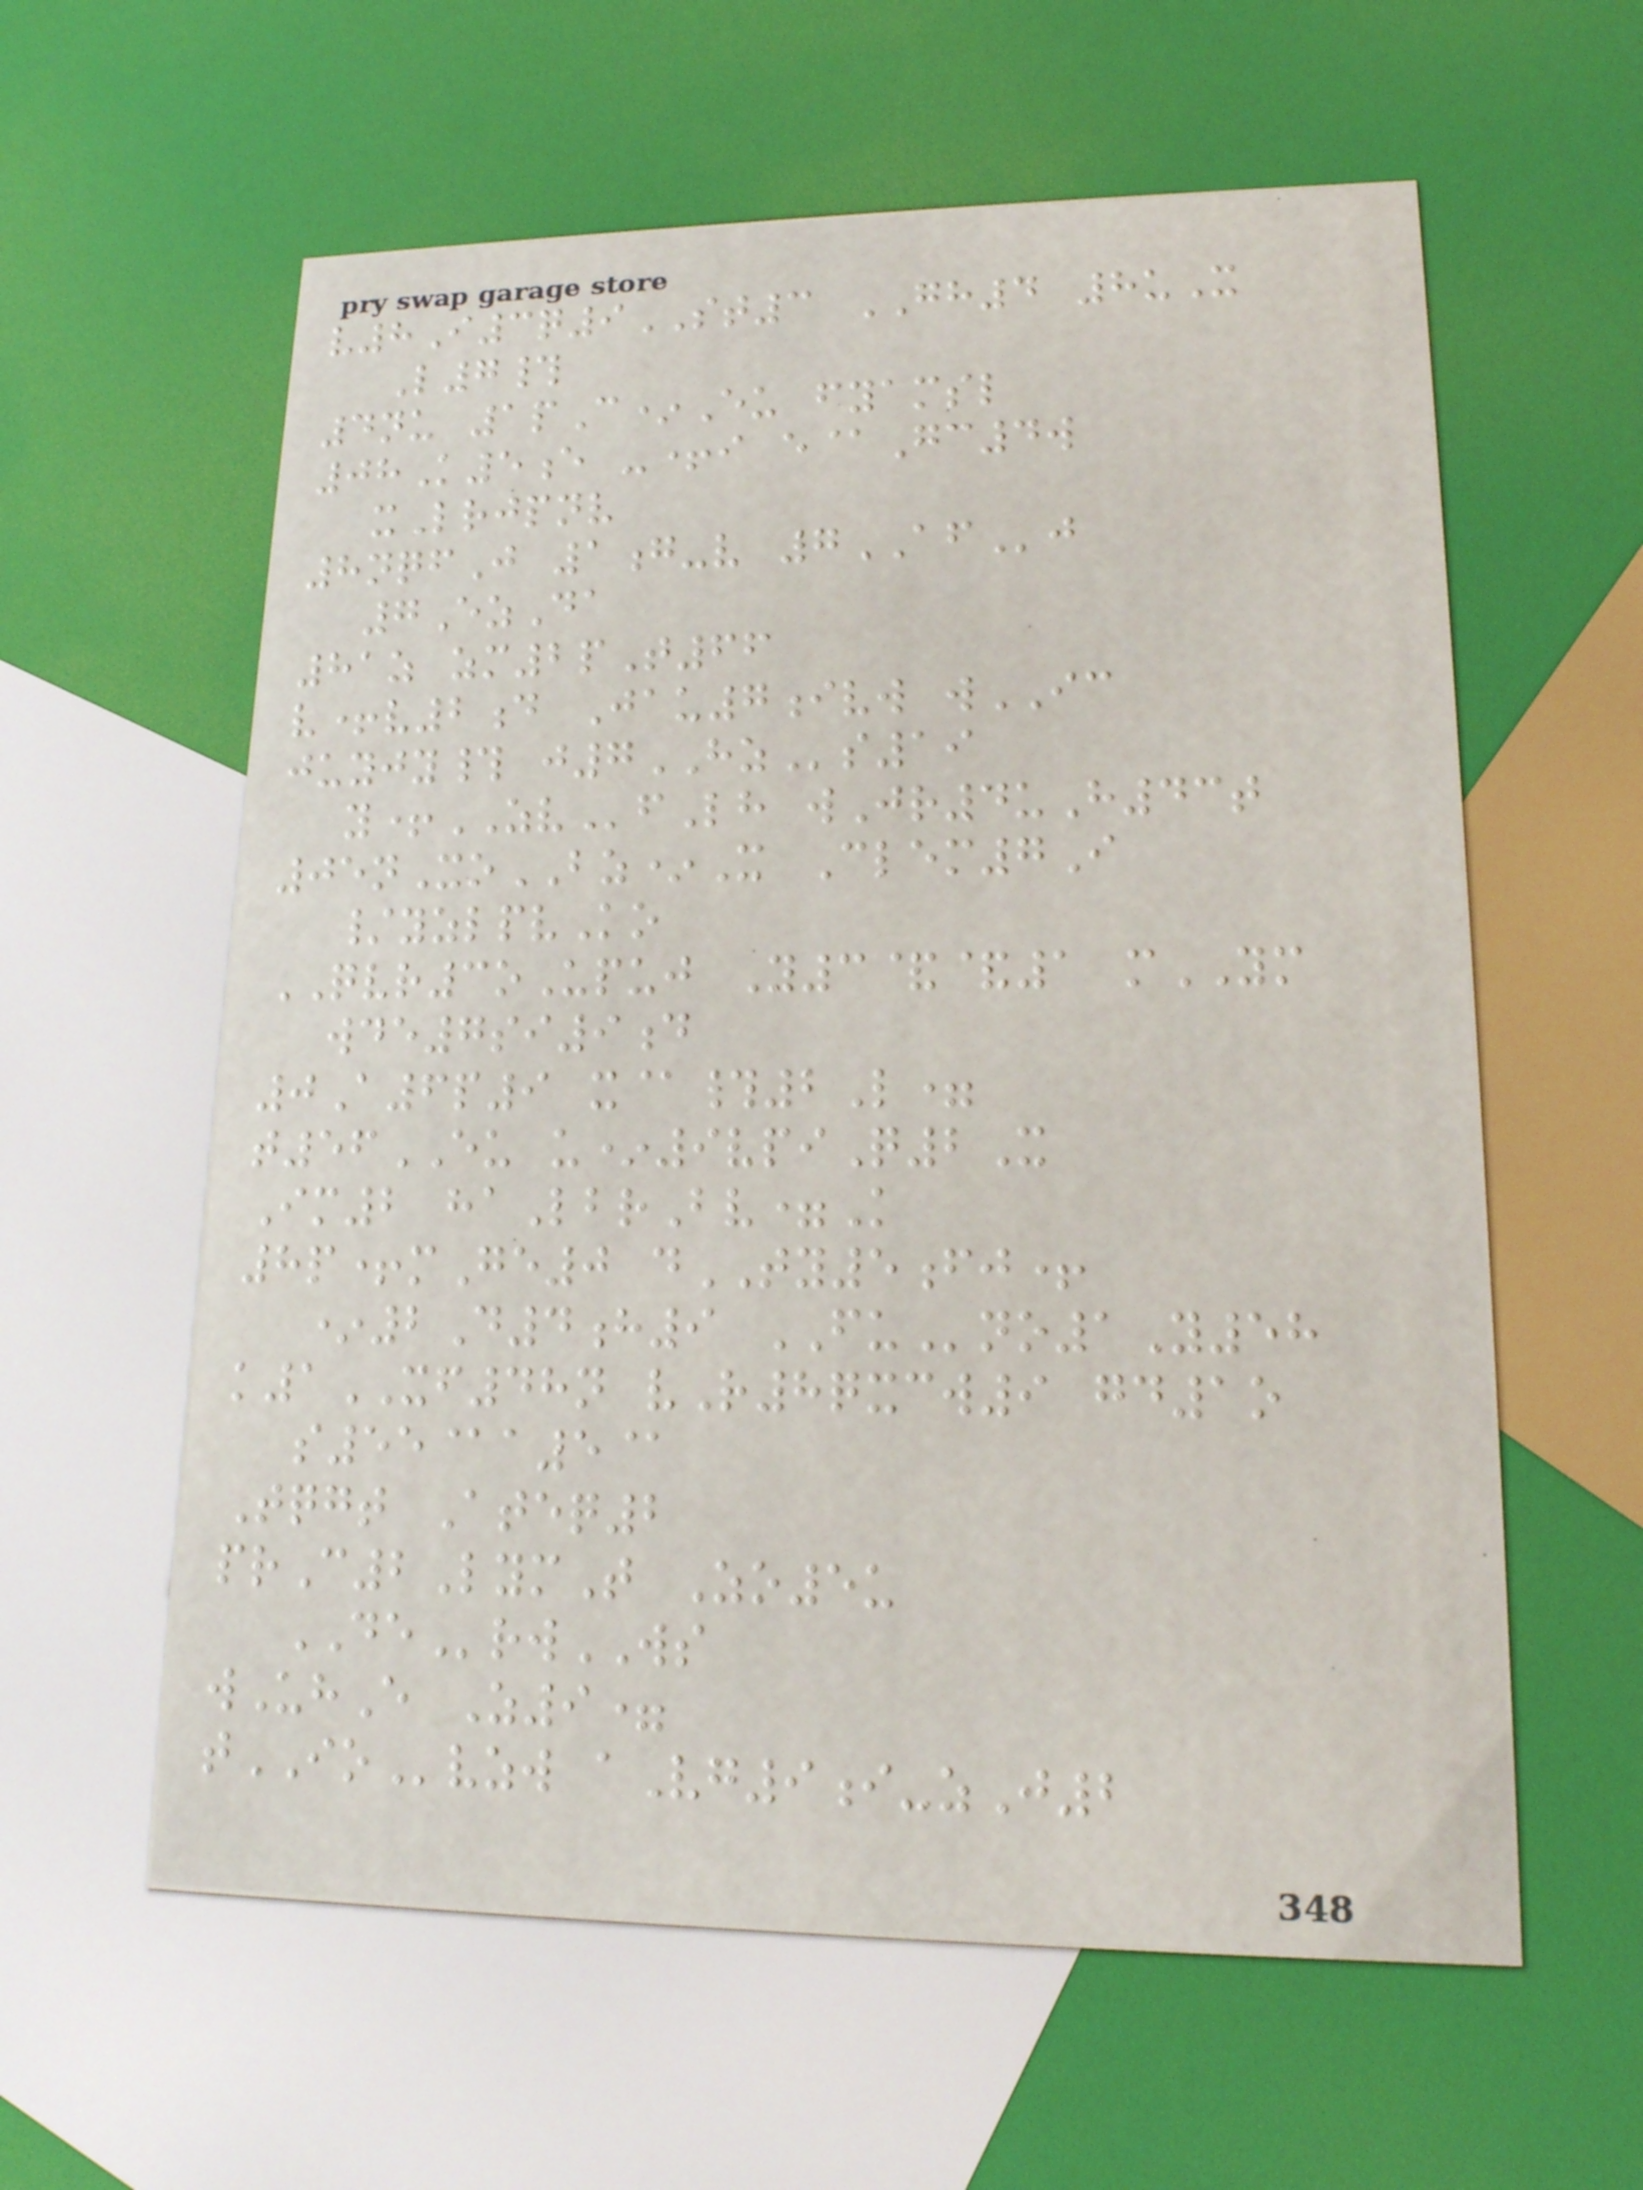v8I3q9ST3 GH4 8uX
L7#
4nu 1pC*Eu fyamsl
08K5e -+i e@Gc4w
xLrjpnv
8nqfJ 1g-v 7AFj
7EzDa
81z zm2pT66
v+v2d Jau7ivw wIC
juyjy# j7HZs19
y+ZVfLh wJr4uH43t
05nXoBZ*X Clem7I
/yzlpvKo
QVR3oUpuj Y3&&1 mYM
wde7si9d
0A6p9 x@#2L=
t56EU u*9vpiQ2X
Im2 haLbrBv=K
8p+mGe0 dTY5fj+
*2D4h9 FUno1Y58
k1XF48n vR8qxcw9 gd1o
s55@a5@
Tqgt Ateq2
prC2LymT Zo5u
DErwWS
wUhE Z9=
tIOvzw aVg9i-zJ2
